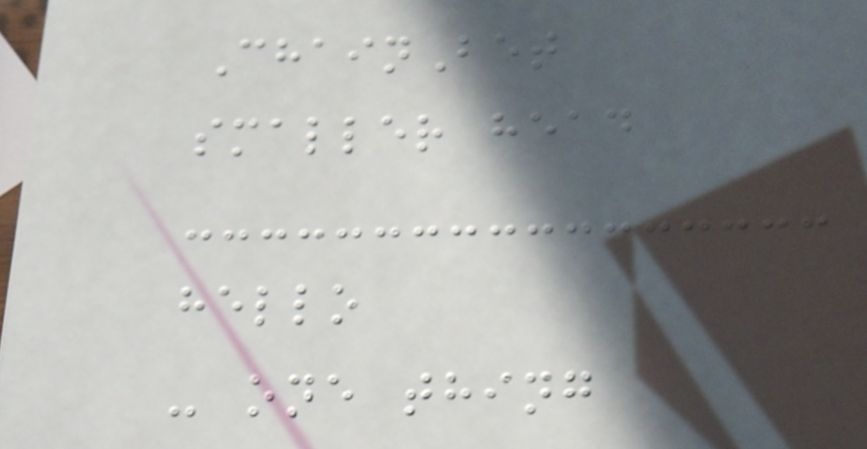ChainBet
smaller head
hello
- one thing
